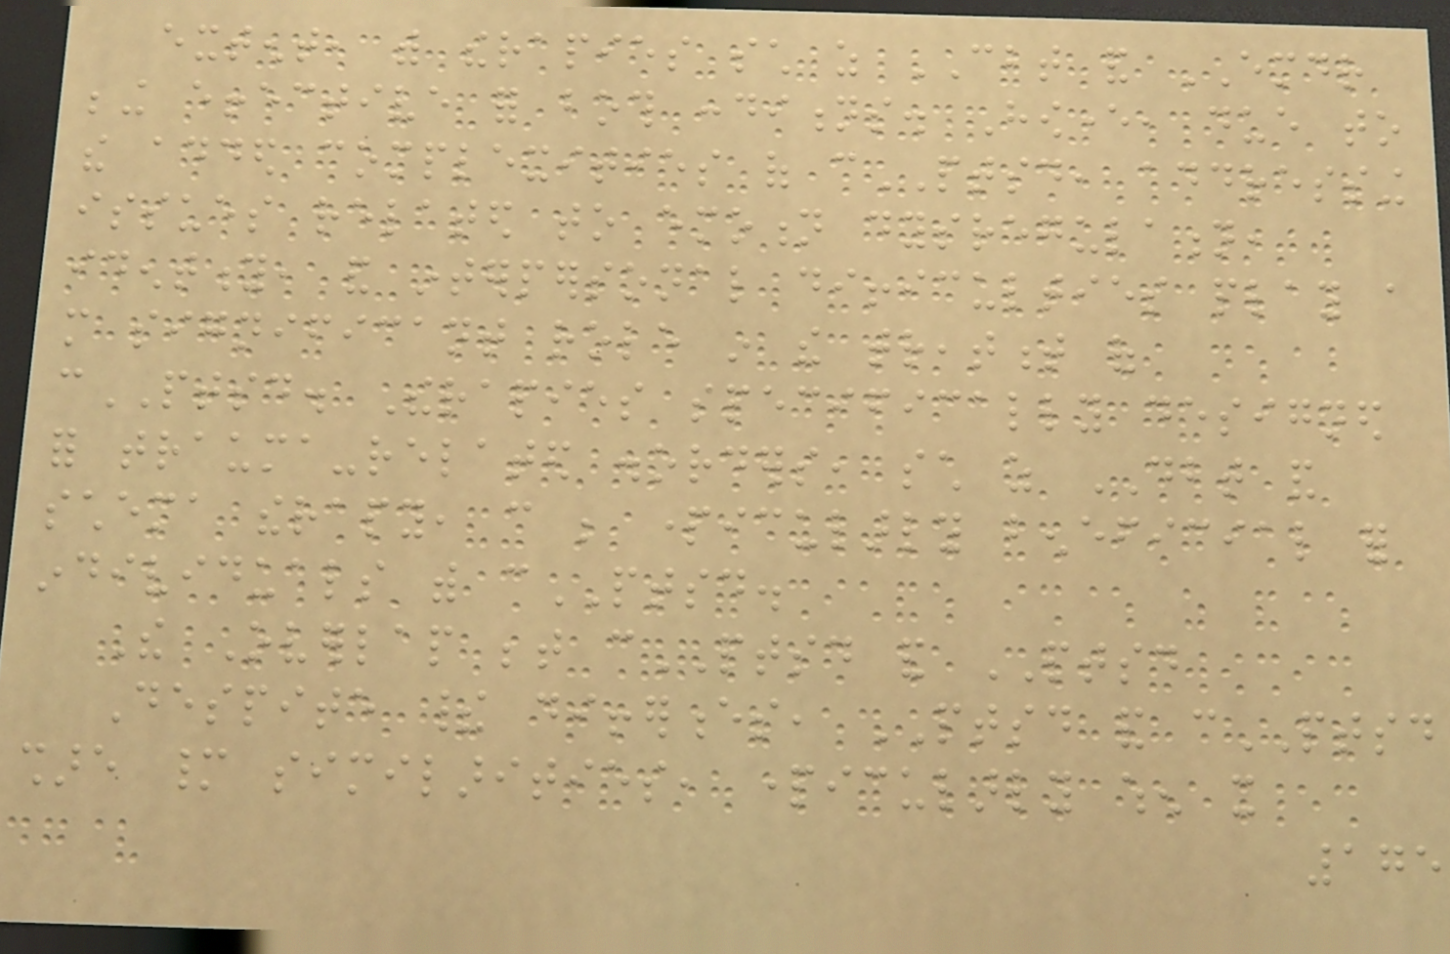extent, with therapies such as CBT and EMDR
being effective for both conditions. However, due to
the added complexities of cPTSD, addressing
issues related to emotion dysregulation,
identity, and interpersonal difficulties play a
more significant role in the treatment of
cPTSD. Therapies specifically designed
for trauma-related disorders, such as DBT and
schema therapy, can be particularly beneficial for
individuals with cPTSD.
The Overlap between cPTSD and PTSD
Despite their differences, PTSD and cPTSD
share many similarities, particularly when it
175
